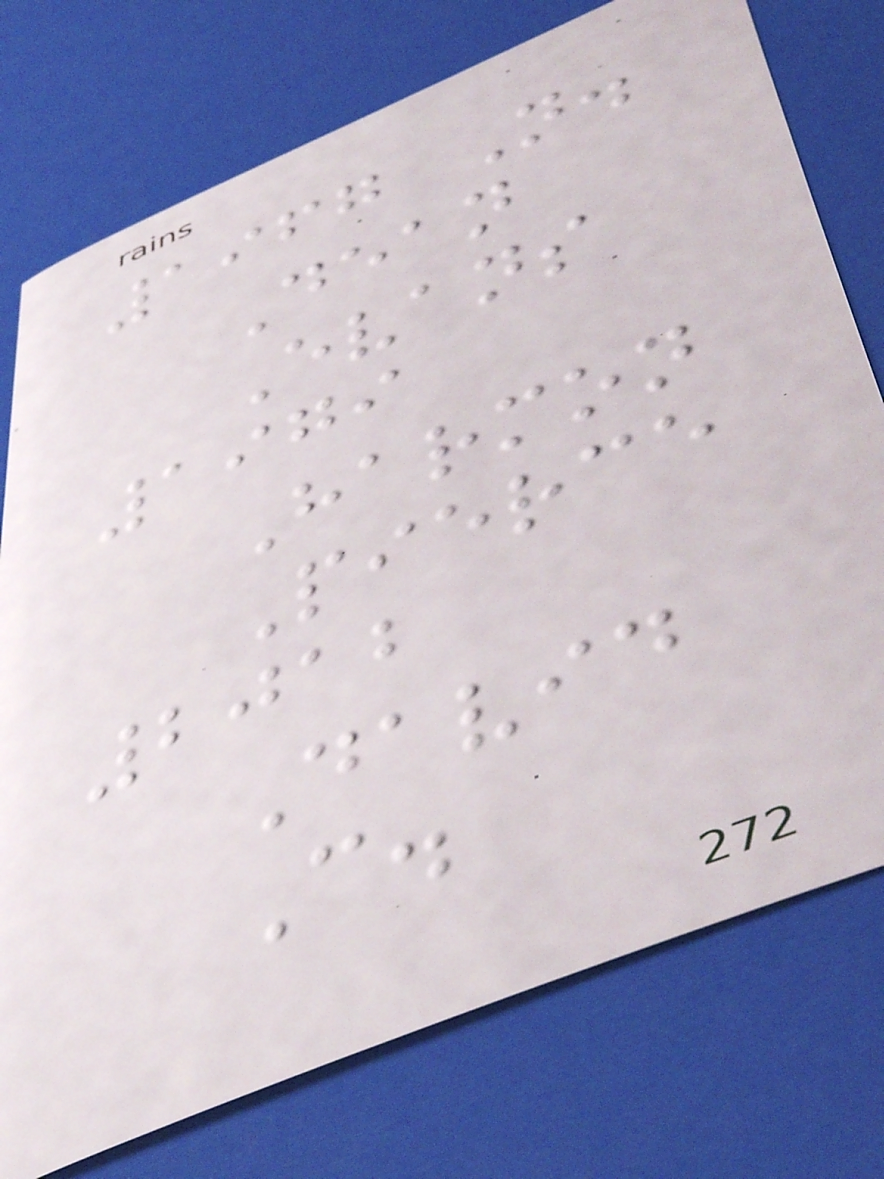1967 N.
Dean
Evans
1979
Harmon
Pierce
2012
David
C.
